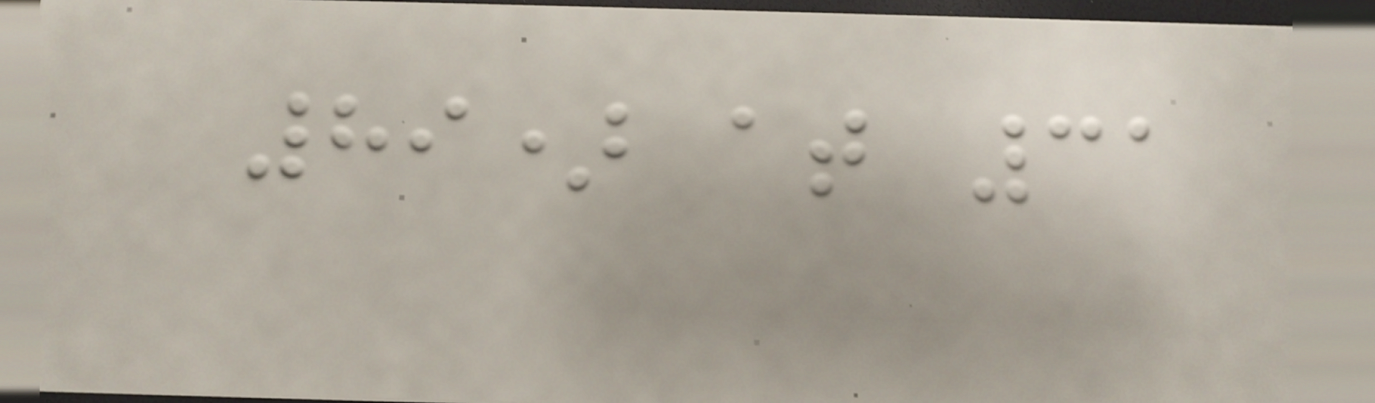89) at 31
